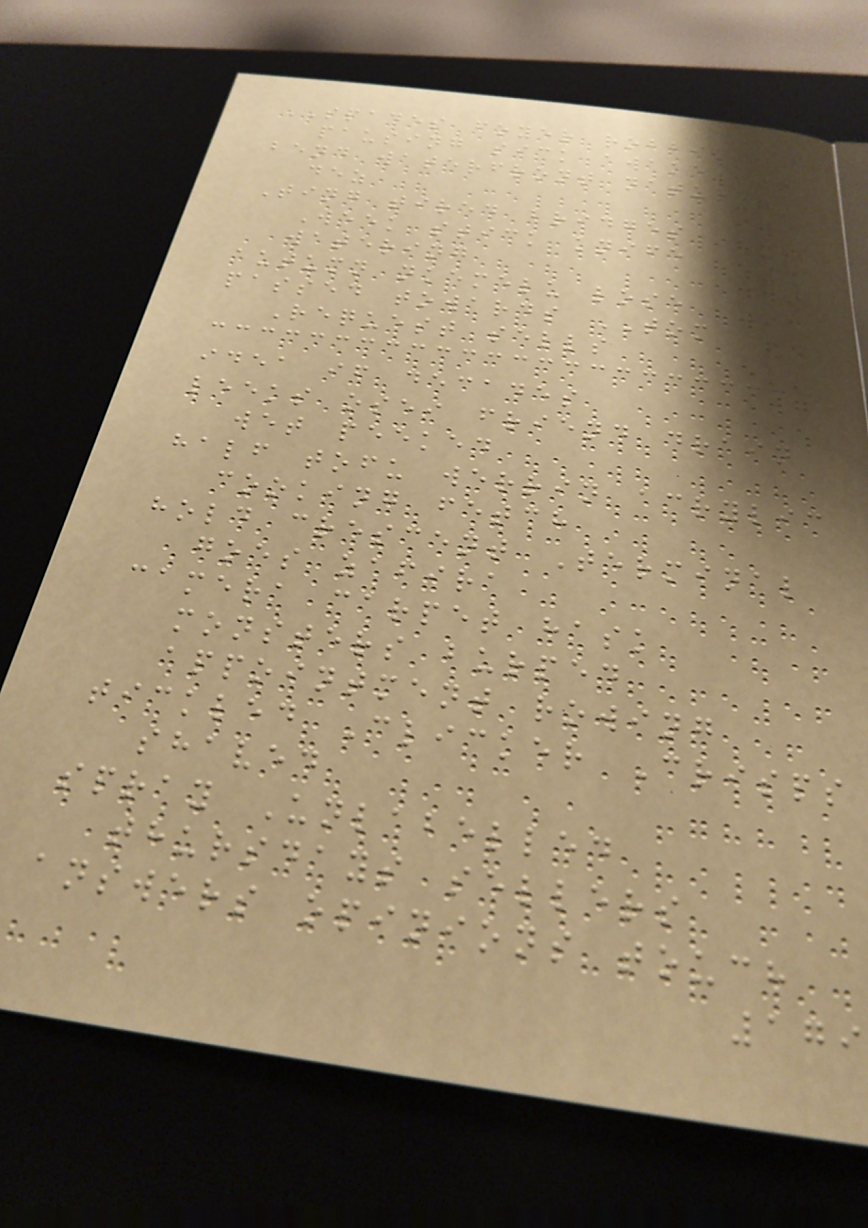SPADES foyer robbing
pausing sick awake
bend waterfront natural
dez
Ting tired bridges
Week stick knife
watering
autumn nkemelu lose
passed towards TOM
Request sells
idea if decades
leeks osei friend drain
wet peeked
half tofu werrin acrylic
cooking fetch
hold crescent Terminal
goes zafira
camera carpet hask
monsters burped
appointment rowing
tickled Clicker Crisps
shaved
spray Unlabelled
thursdays sellers
answers opinions touch
179
